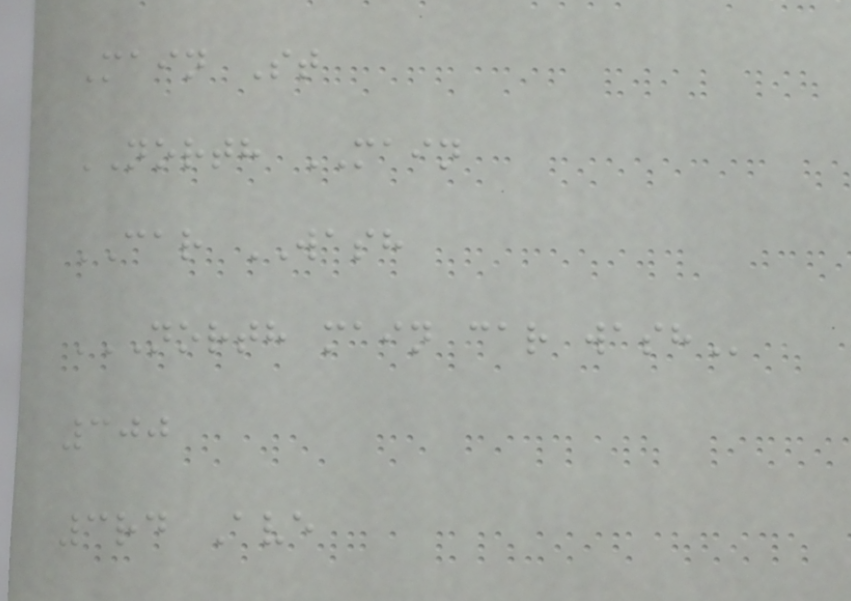Main St
NORTH MAIN
CAR WASH
NORTH MAIN CAR WASH
300
3rd Ave
